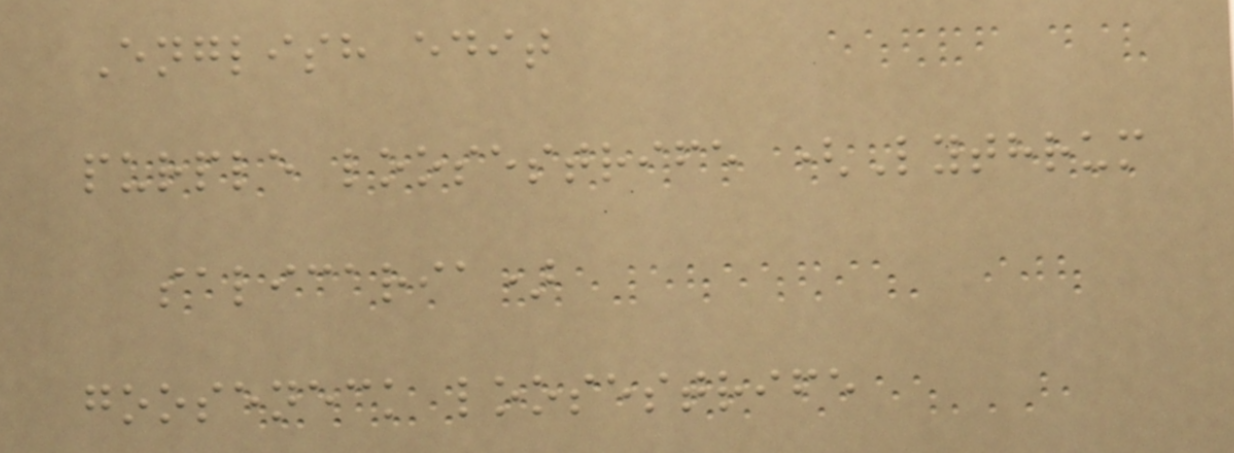English edit
purple loosestrife (Lythrum
salicaria)
gooseneck loosestrife
